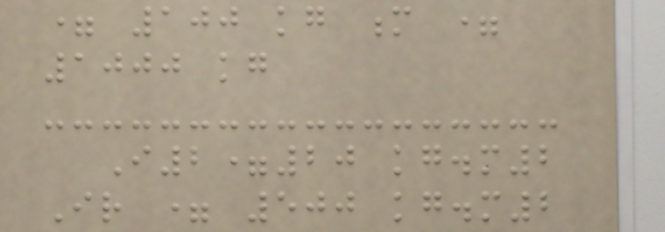= 100 kg m =
1000 kg
I2=20 kg.m2
Ir = 500 kg.m2
